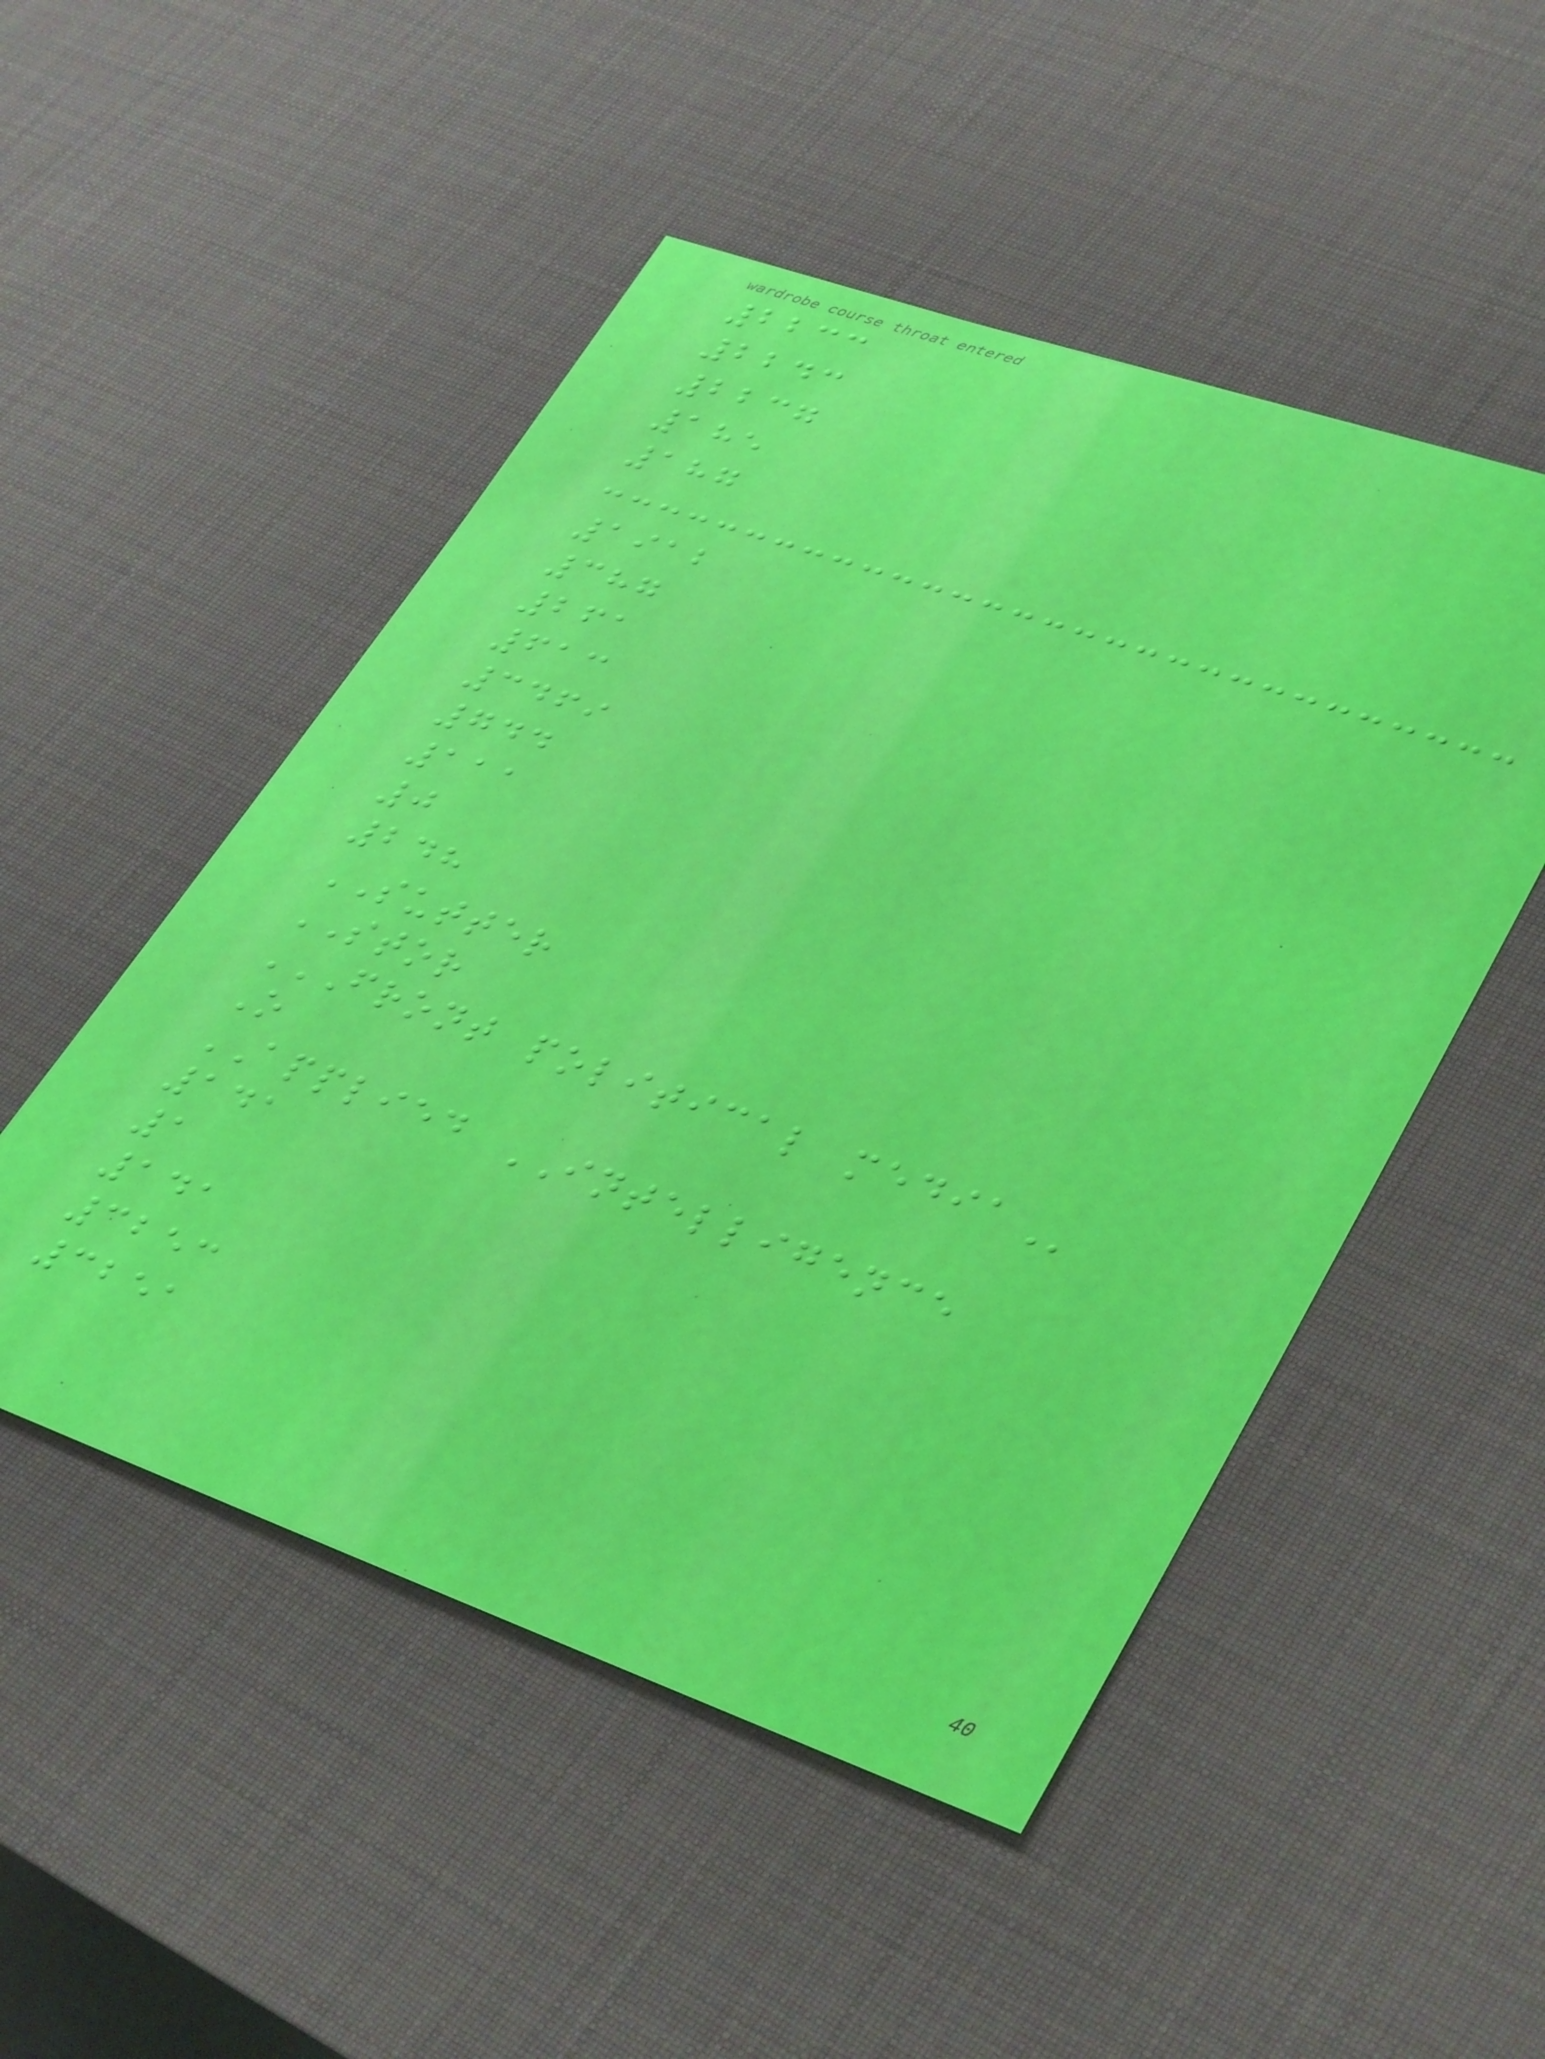2233
2243
2237
185
187
1912
387
261
613
3469
744
111
0
248
SUTTER
STOR
FRONT POLITICAL MEDIA
O
APPLIED INTELLIGENCE
141
1
141
3253
3251
